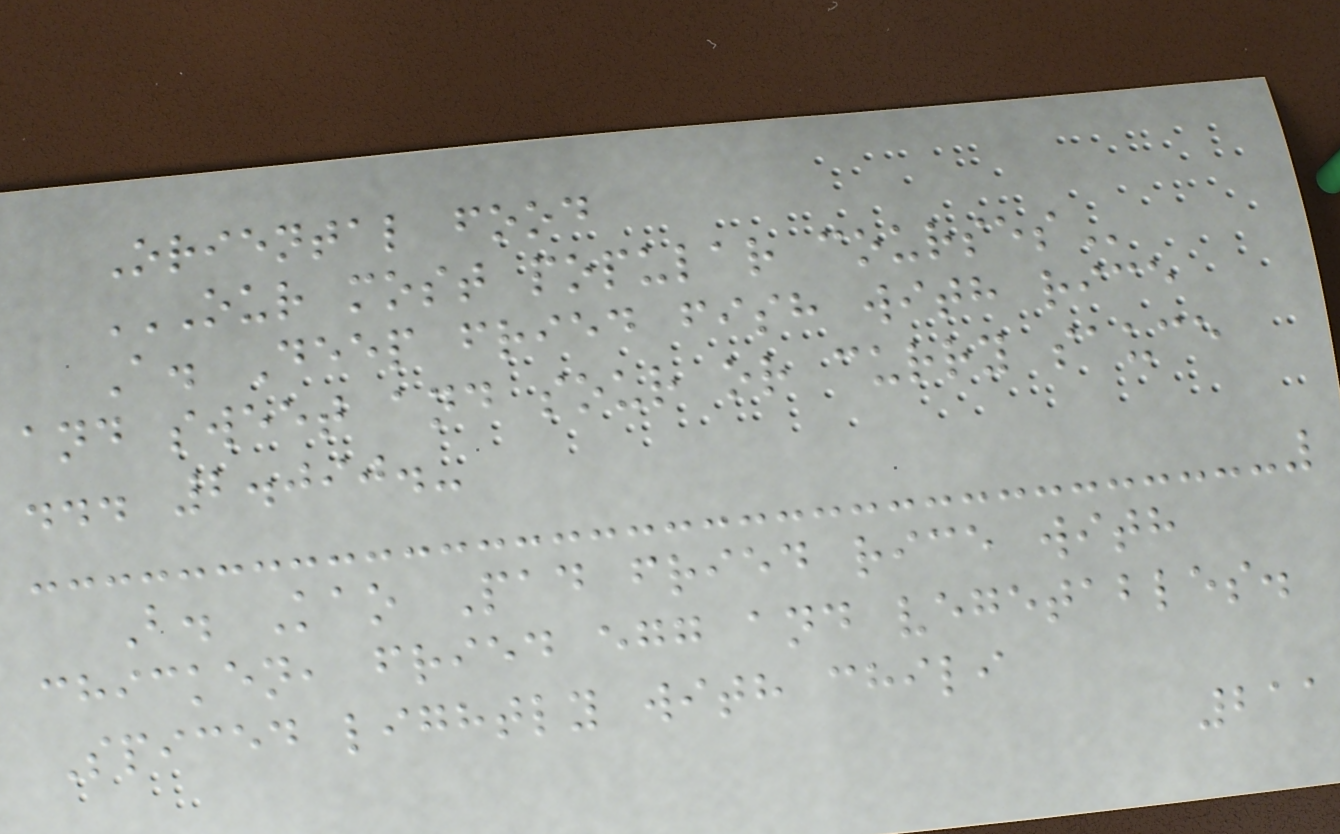Oriental food
OUR MOST POPULAR COURSES
A. Deep fried fish with rice
and sweet and sour or curry sauce
... 2.090.-
B. Kao Pad fried rice with
chicken, fried egg and vegetables.
Spiced lightly with chili
211
